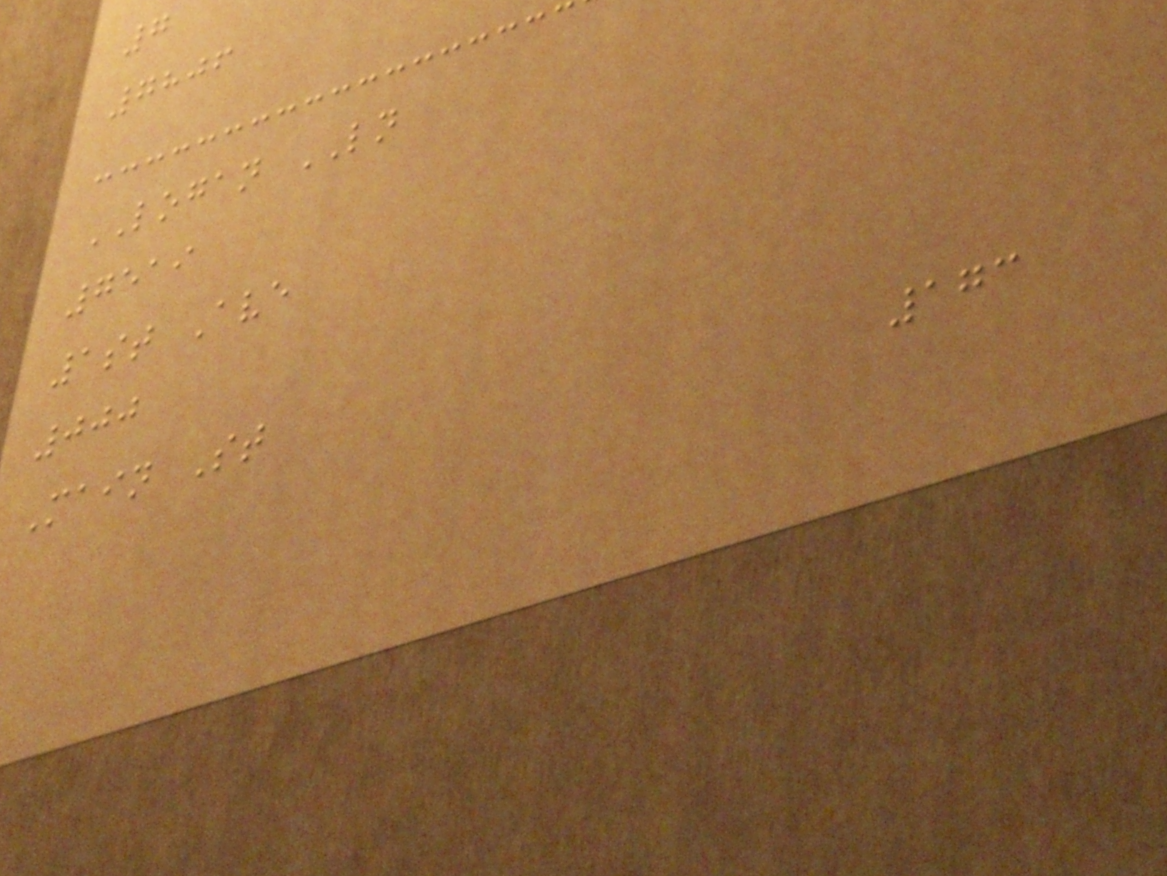7
7806
LOGAN LN
7519
1st Ave
000
Main St
173
